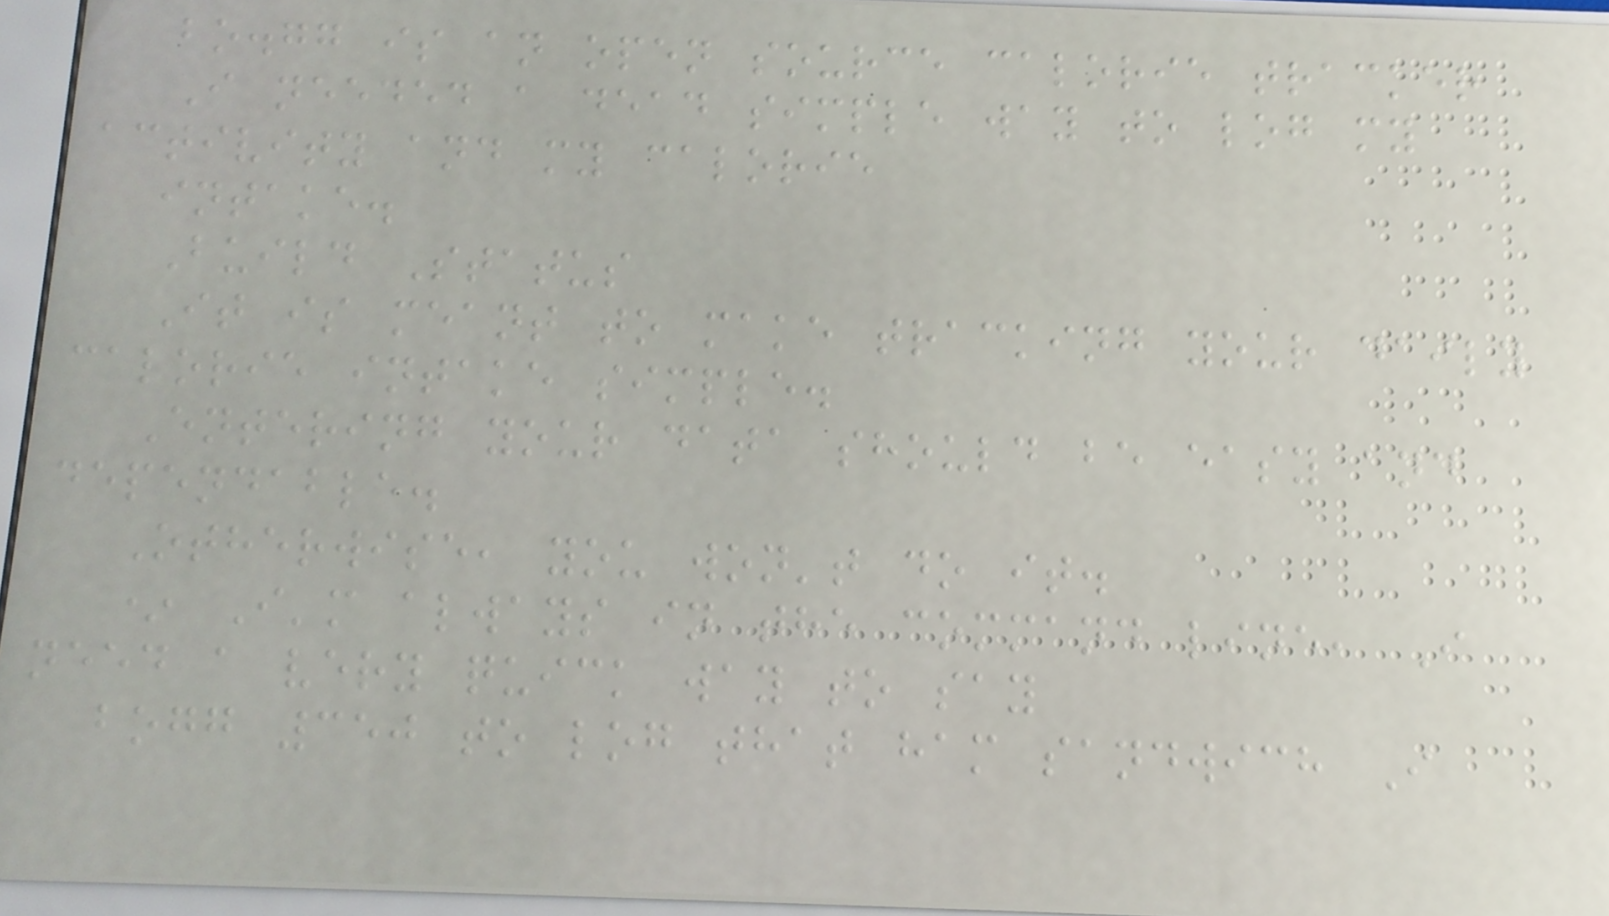bo.gg is an open source calorie tracker
I needed a dead simple way to log my
activity and my calorie
intake.
Build Status
It is meant to make tracking your daily
calorie intake simple.
Entering your data should be easy and
dependable.
Otherwise, you won't do it.
* I'm always in the command line, I
need a very quick way to say
bogg 350 to log that ham sandwich I
